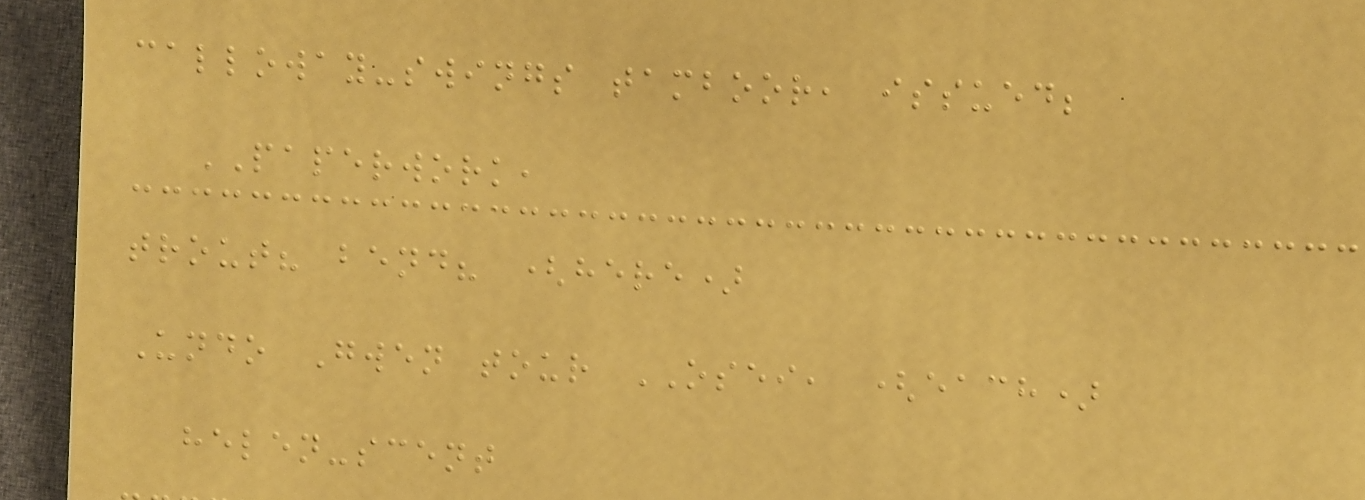calloway-swings tamboor, issued;
PAPERWORK,
trout? bend? (here)
Undo Gwen tour OSEI, (each)
helen-scent
